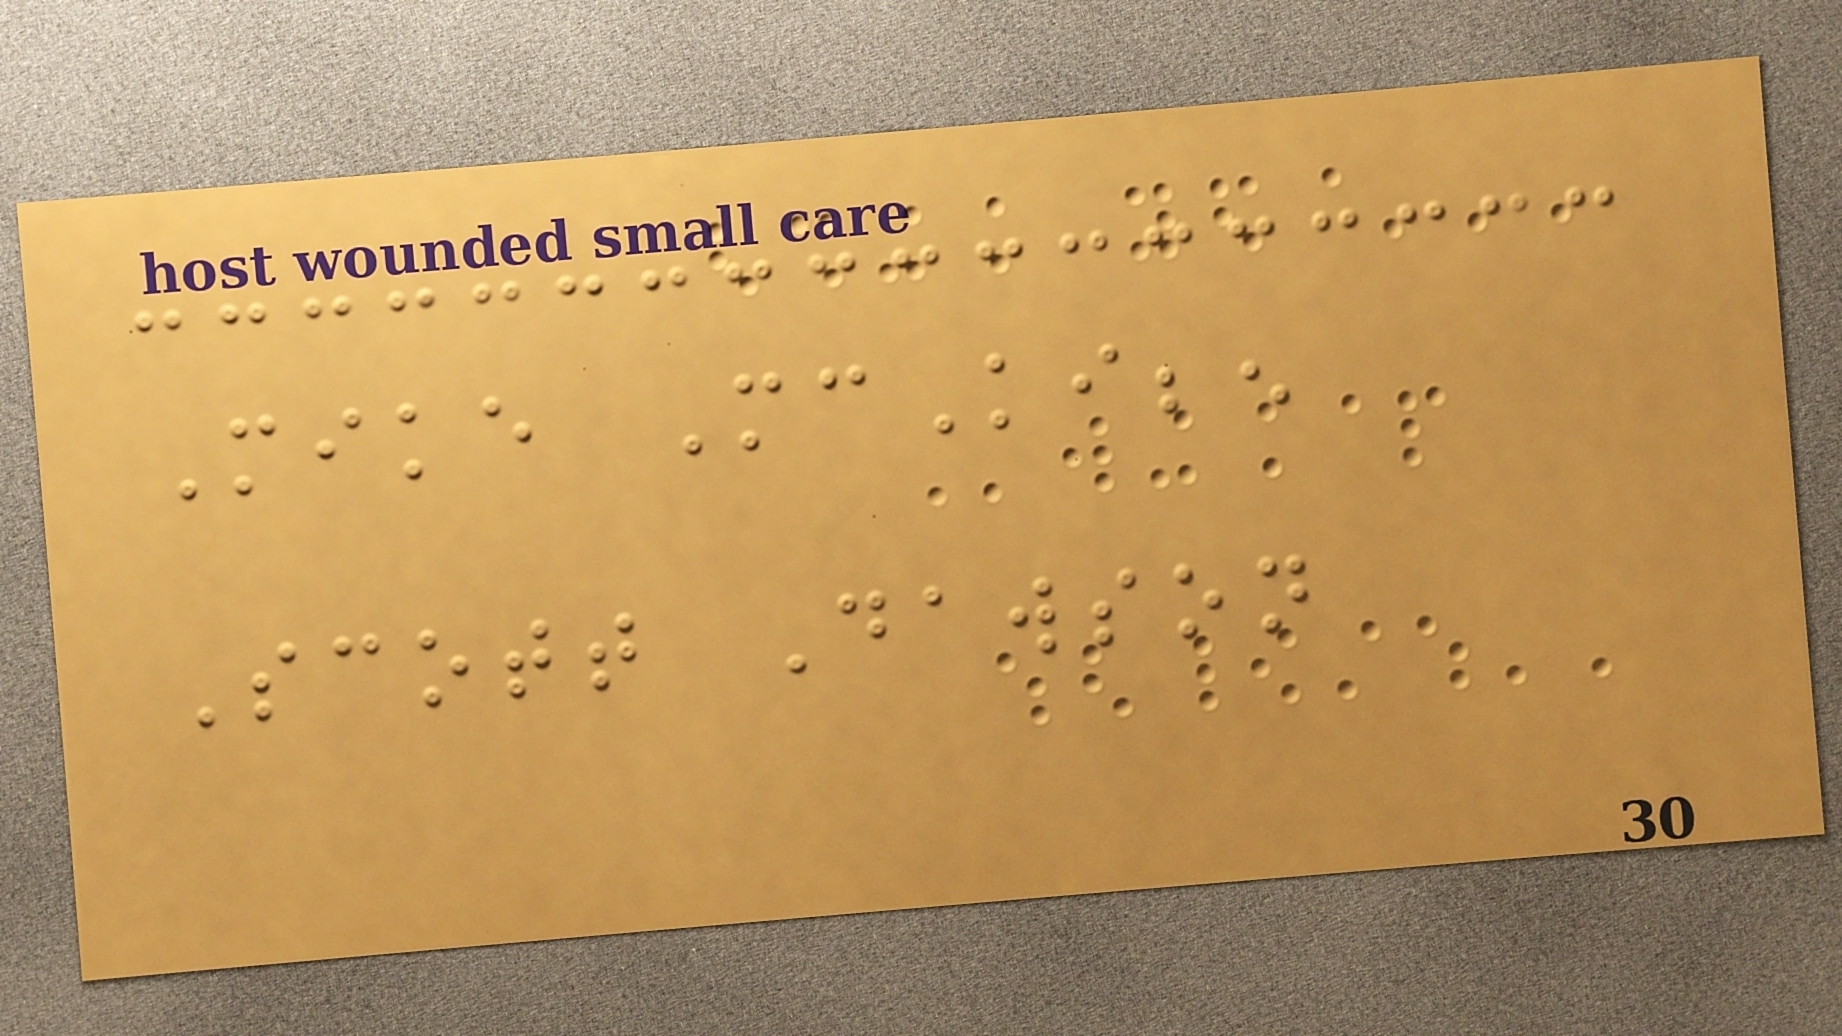Mike McKibben
Scott Dawson
